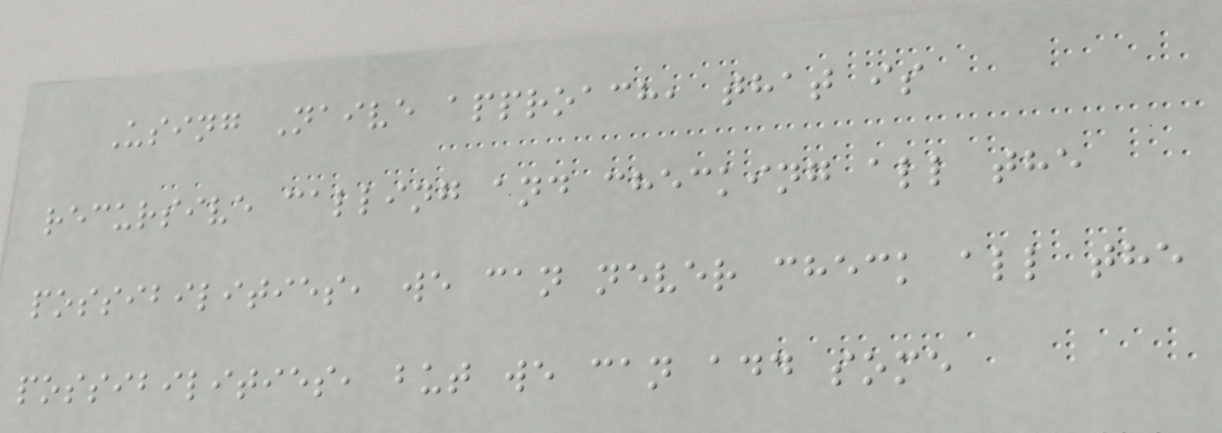Using Naive approach, that is
recursive calling and checking all the
possibilities, we can never check all the
possibilities, but we can add some
